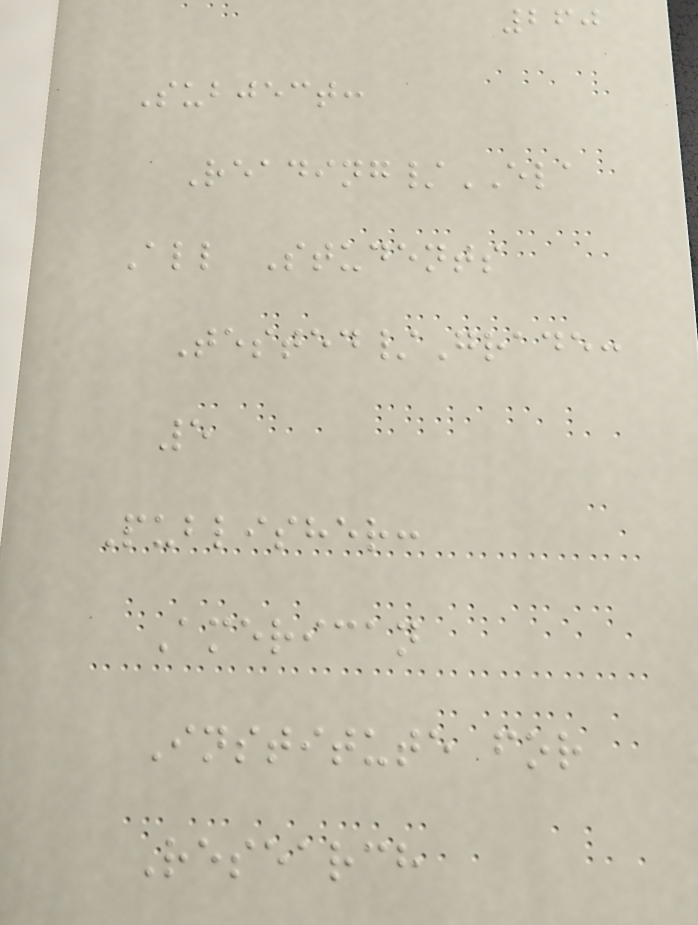260
Subject:
Reading/ELA
All Students
Tested/Grade:
5
Publisher:
American
Institute for
Research
